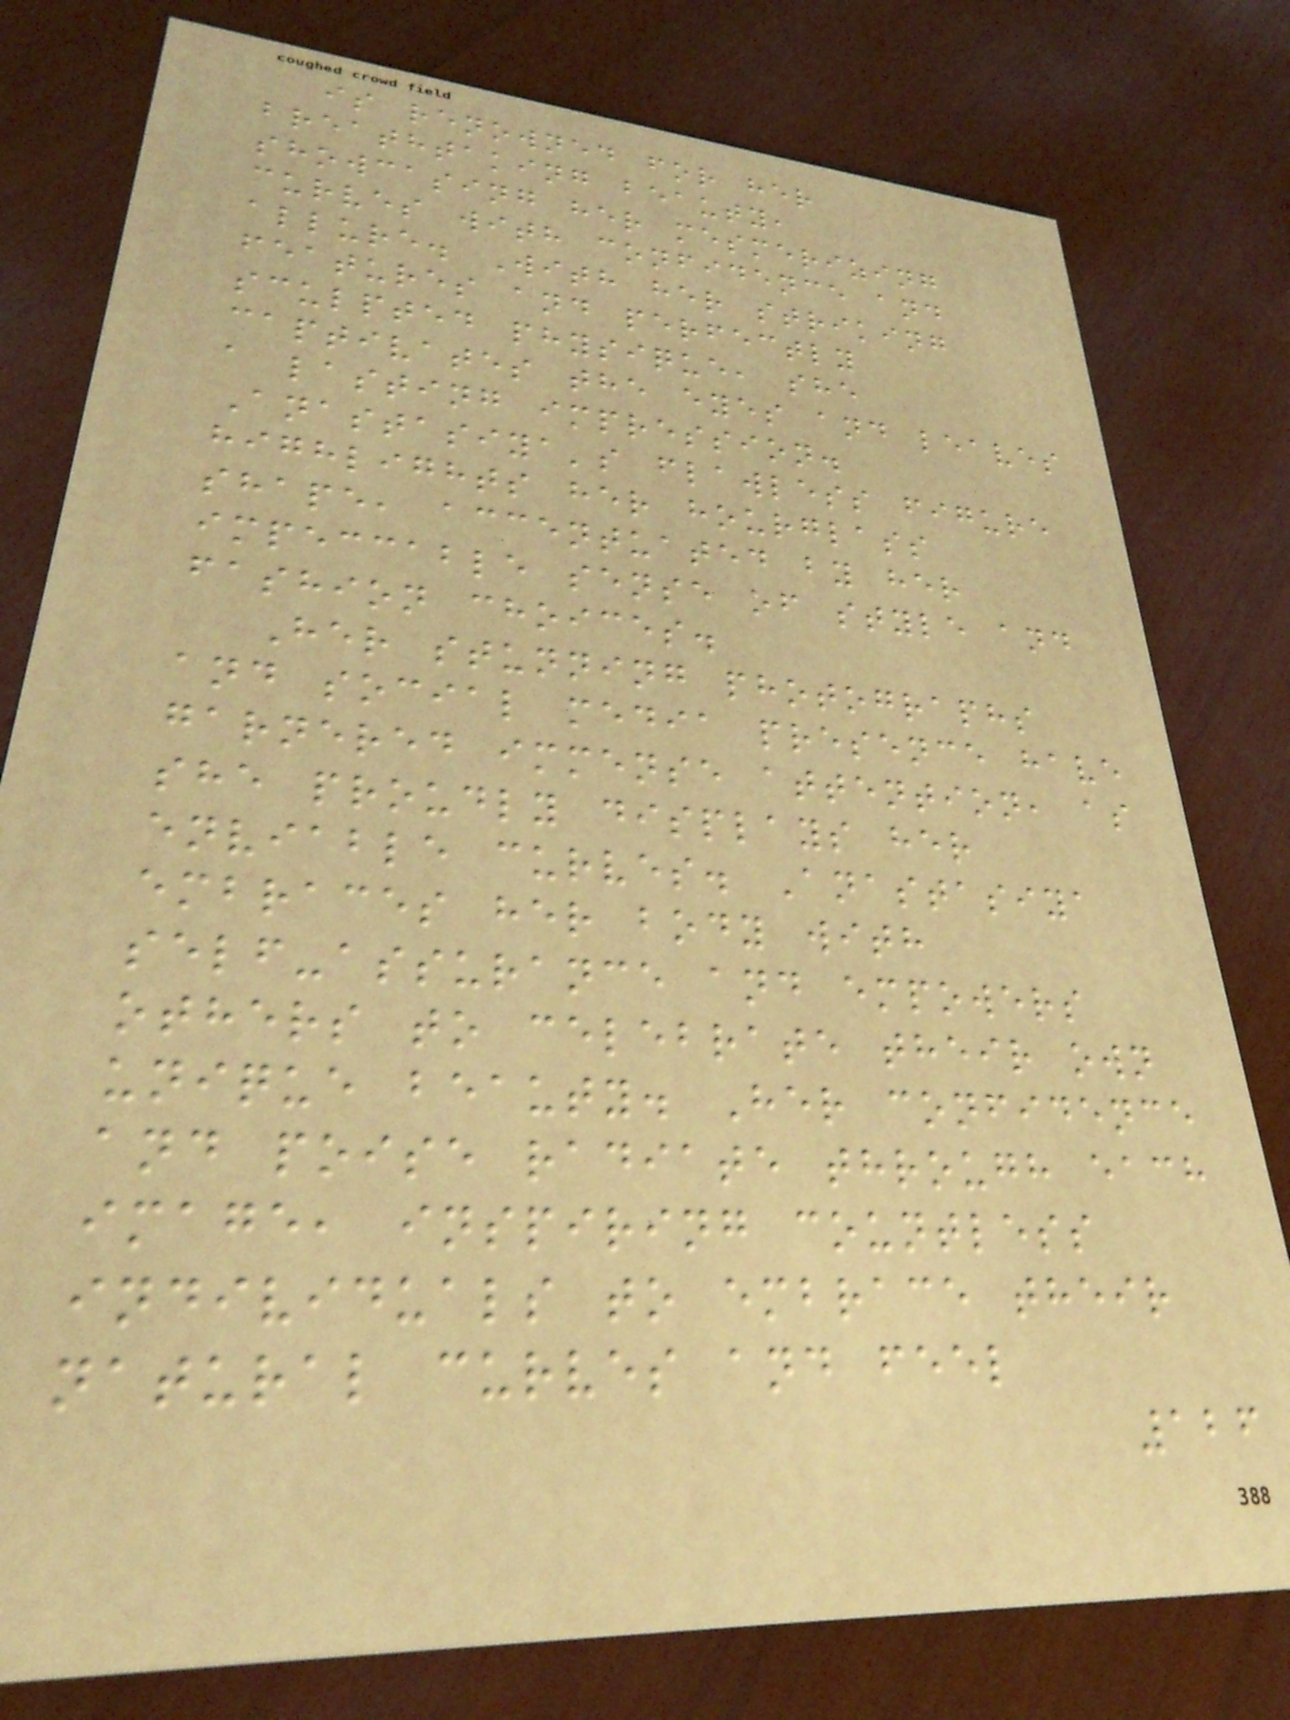is renowned for her
breathtaking beauty,
showcasing her mesmerizing
curves with confidence and
allure. With her striking
features and perfectly
sculpted physique, she
captivates the eyes and leaves
a lasting impression.
Anastasiya's flawless figure
highlights her hourglass
shape, accentuated by her
impeccable sense of style and
fashion choices.
Her stunning photographs
and social media presence have
garnered immense attention, as
she proudly displays her
enviable curves. Anastasiya
embraces her body with
self-assurance and empowers
others to celebrate their own
unique beauty. Her confidence
and poise radiate through each
image, inspiring countless
individuals to embrace their
natural curves and feel
126
